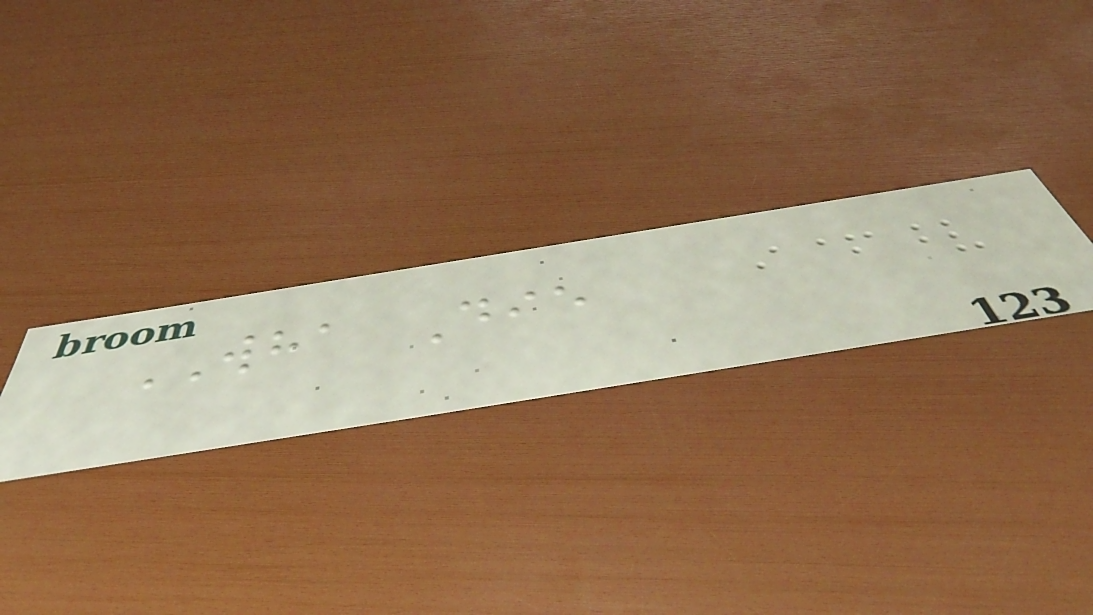WHA Die
